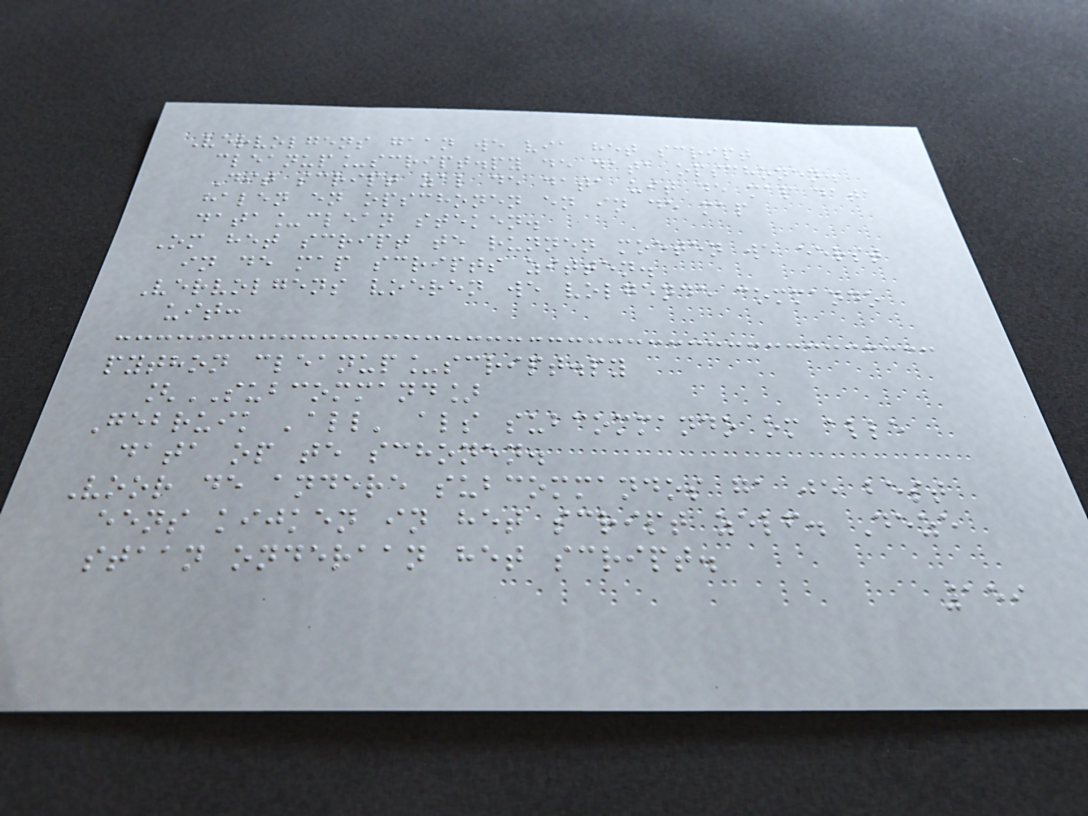Vervolgens gaan we via het script
cleanup_script.py de data opschonen.
Dit script zal de data uit de map data
halen en opschonen en in de map
data_clean steken.
Om het script te runnen moeten we eerst
in de map scripts zitten.
Vervolgens voeren we volgende commando
uit:
python cleanup_script.py
[SUBCOMMAND]
Gebruik 'all' als subcommando om alle
data op te schonen.
Voor de andere subcommandos ga je best
eens kijken in het script zelf. Deze
staan onderaan het script.
159
